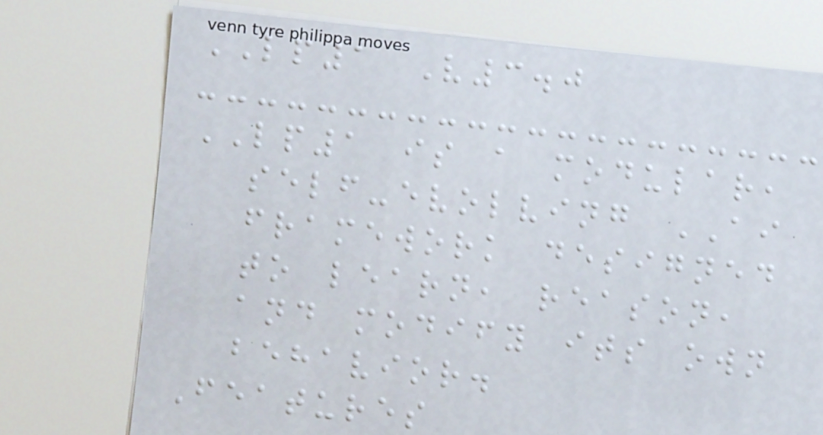LP1 V3.0
LP1 is a modular,
self-evolving AI
framework designed
to learn, reason,
and modify its own
behavior.
Features
